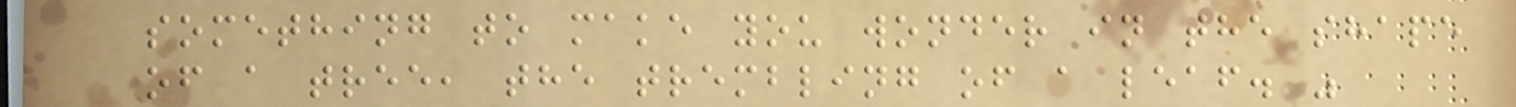something to make you wonder in the shape
of a tree, the trembling of a leaf. "
